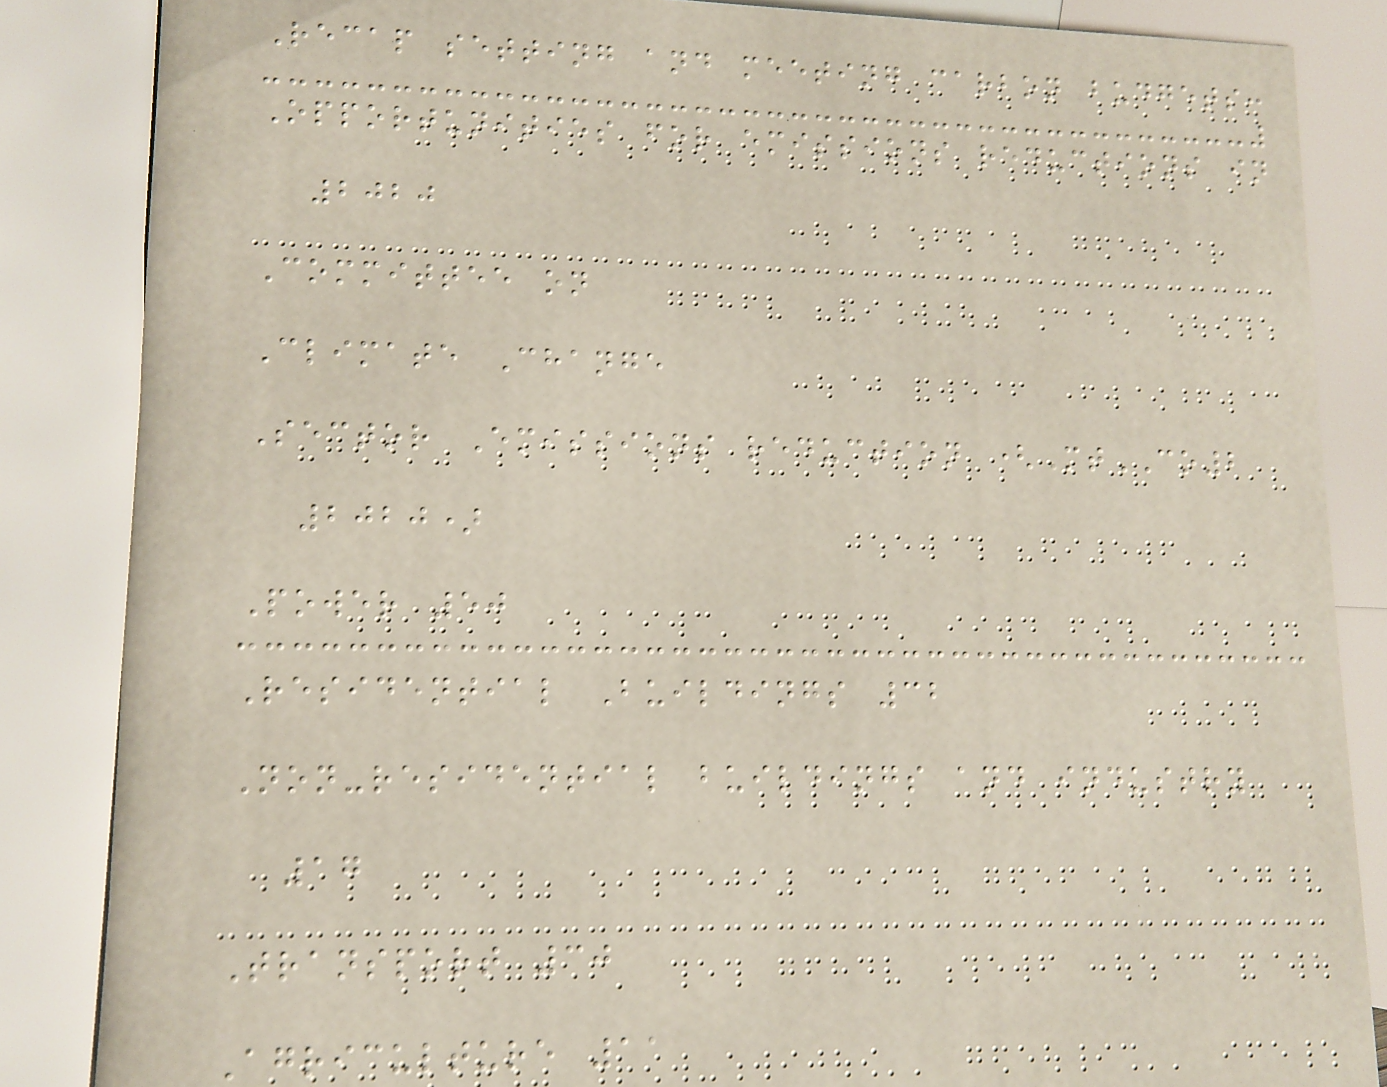Recap setting and meeting carbon budgets:
Opportunities for emissions reductions in
2020
Committee on
Climate Change
Sector Emissions reduction (MtCO2
2020)
Power 50
Residential Buildings 32
Non-residential buildings and industry
17
Transport 30
Agriculture 11
